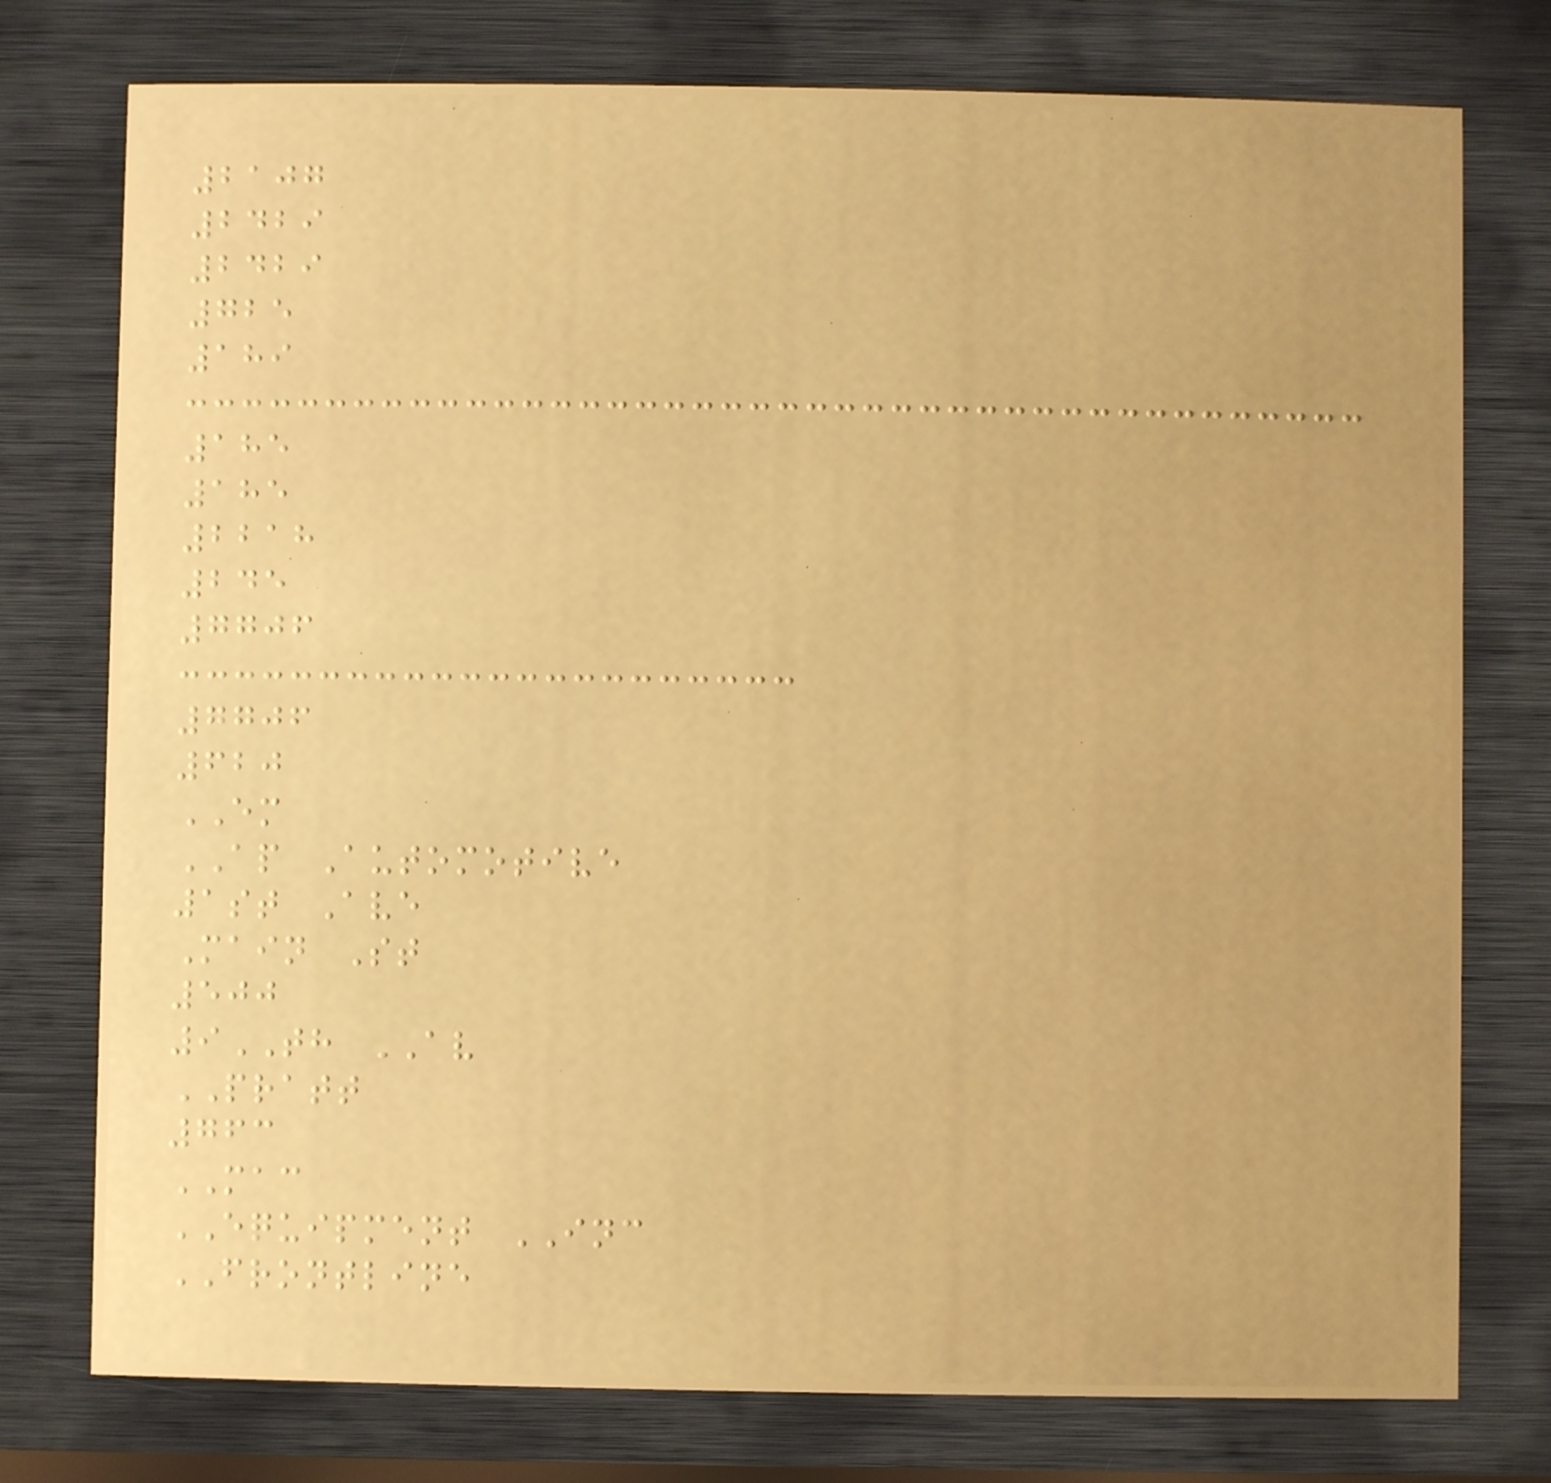2107
2429
2429
725
189
185
185
2218
245
7706
7706
620
EM
AP Automotive
1st Ave
Main St
500
9TH AV
PRATT
763
MAC
EQUIPMENT INC
FRONTLINE
